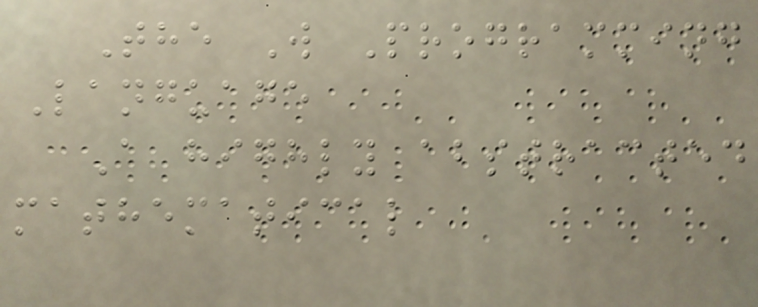The W Programming
Language
A highly abstracted
mathematical
